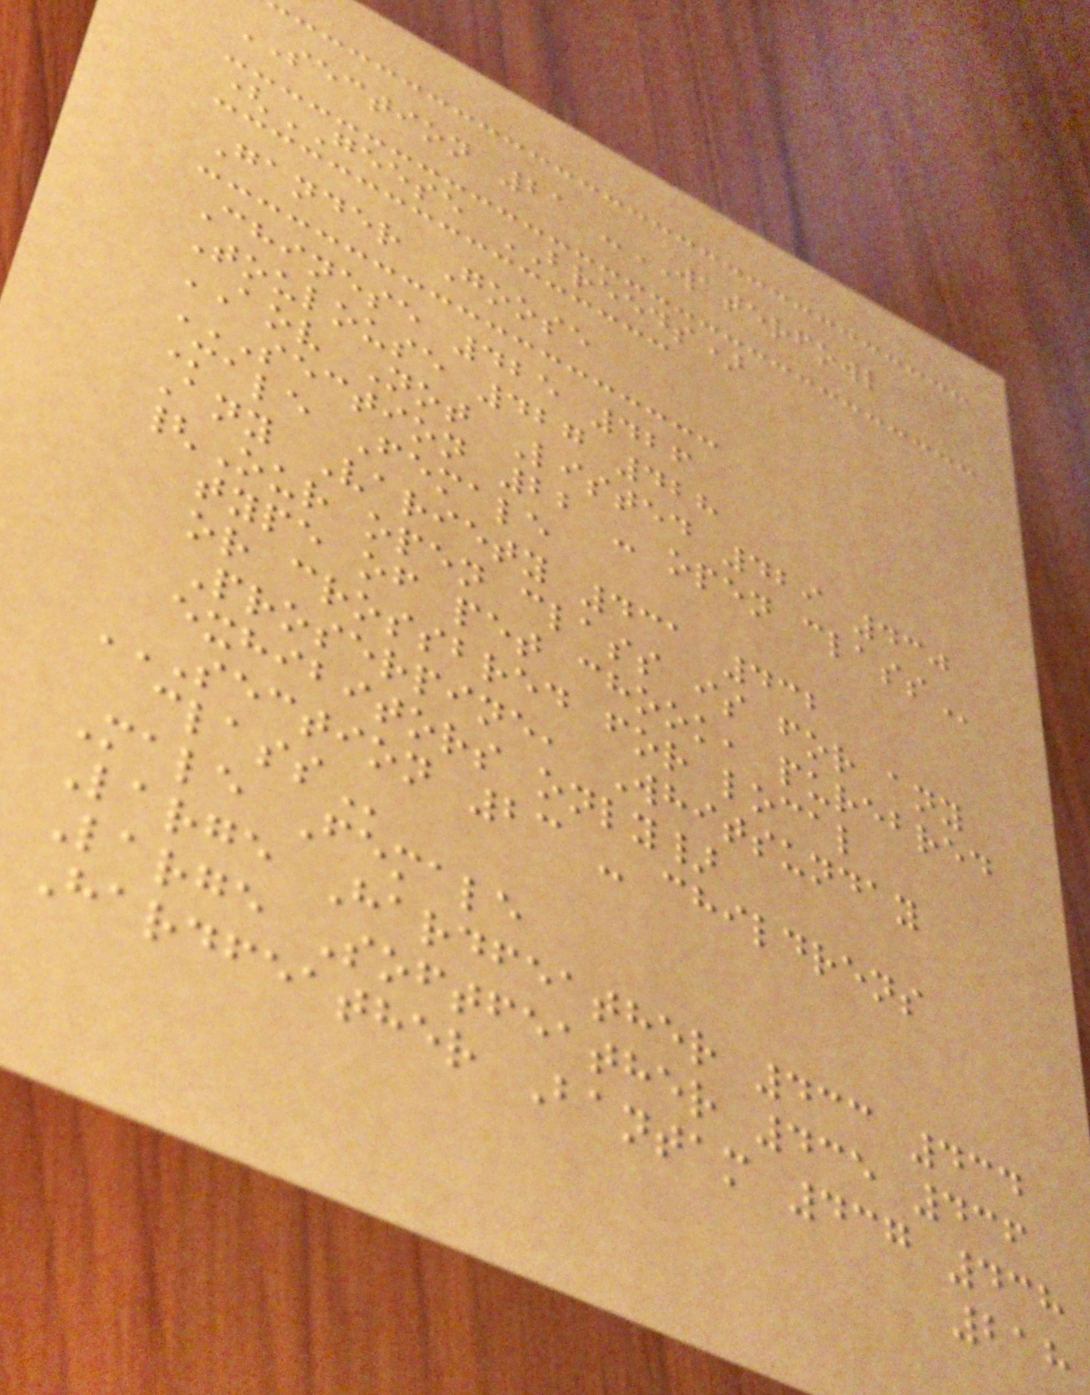SECTION 21 -WATERFOWL
(GEESE BREEDS)
Gander Goose
Chinese 425 426
Toulouse 427 428
AOV Not Listed 429 430
SECTION 22 - OPEN CLASS
Male Female
Any Variety 431 432
{Our open class is for any
type of pet chook, purebred
or crossbred for local
Proserpine, Whitsunday
exhibitors only}
SECTION 23 - CHILDRENS
CLASS
Male Female
Large Hardfeather 433 434
Large Softfeather 435 436
Hardfeather Bantam 437 438
218
